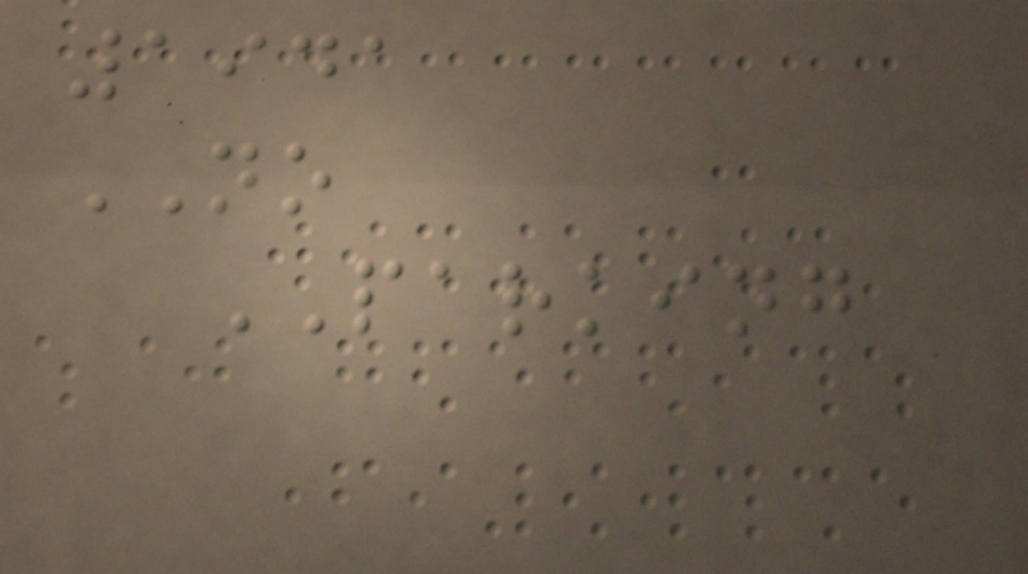1941
NO
PARKING
